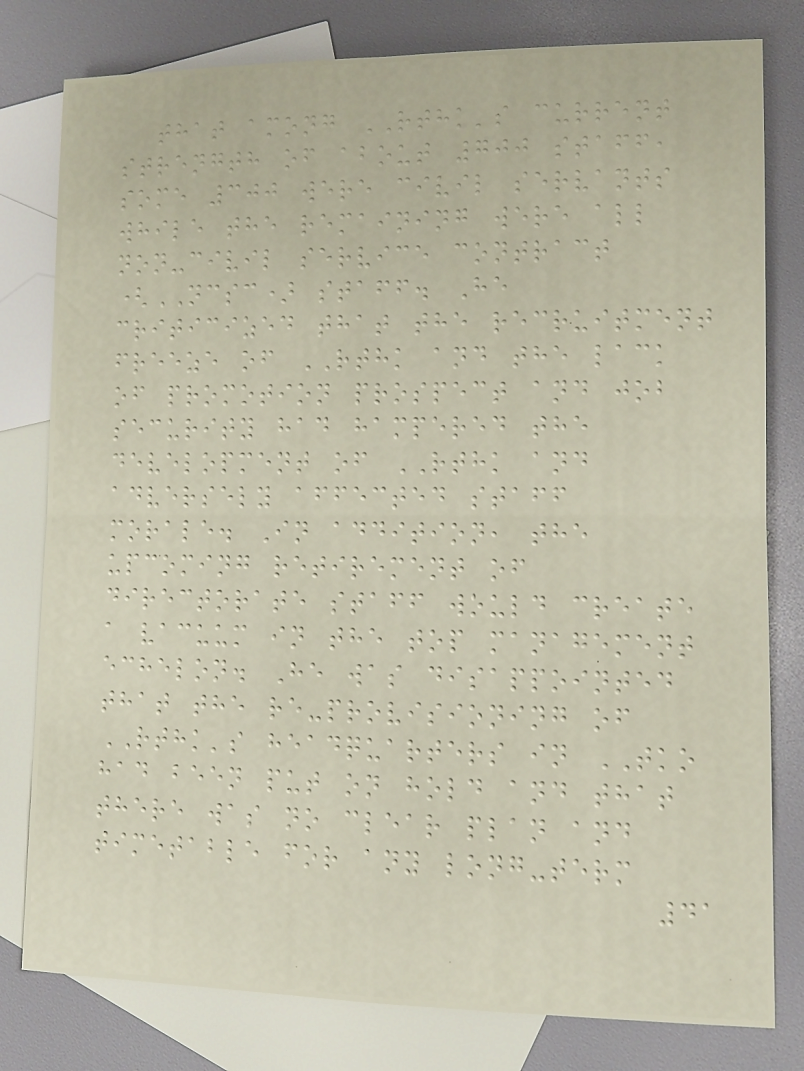that among RTHK's current
strength of about 700 staff,
some 300 were civil servants
while the remaining were all
non-civil service contract
(NCSC) staff. He
criticized that the recruitment
freeze of RTHK and the lack
of promotion prospect and job
security had hampered the
development of RTHK and
adversely affected staff
morale. In addition, the
upcoming retirement of
directorate staff would create
a vacuum in the top management
echelon. He was disappointed
that the re-provisioning of
RTHK's headquarters in TKO
had been put on hold and that
there was no clear plan and
timetable for any long-term
41
